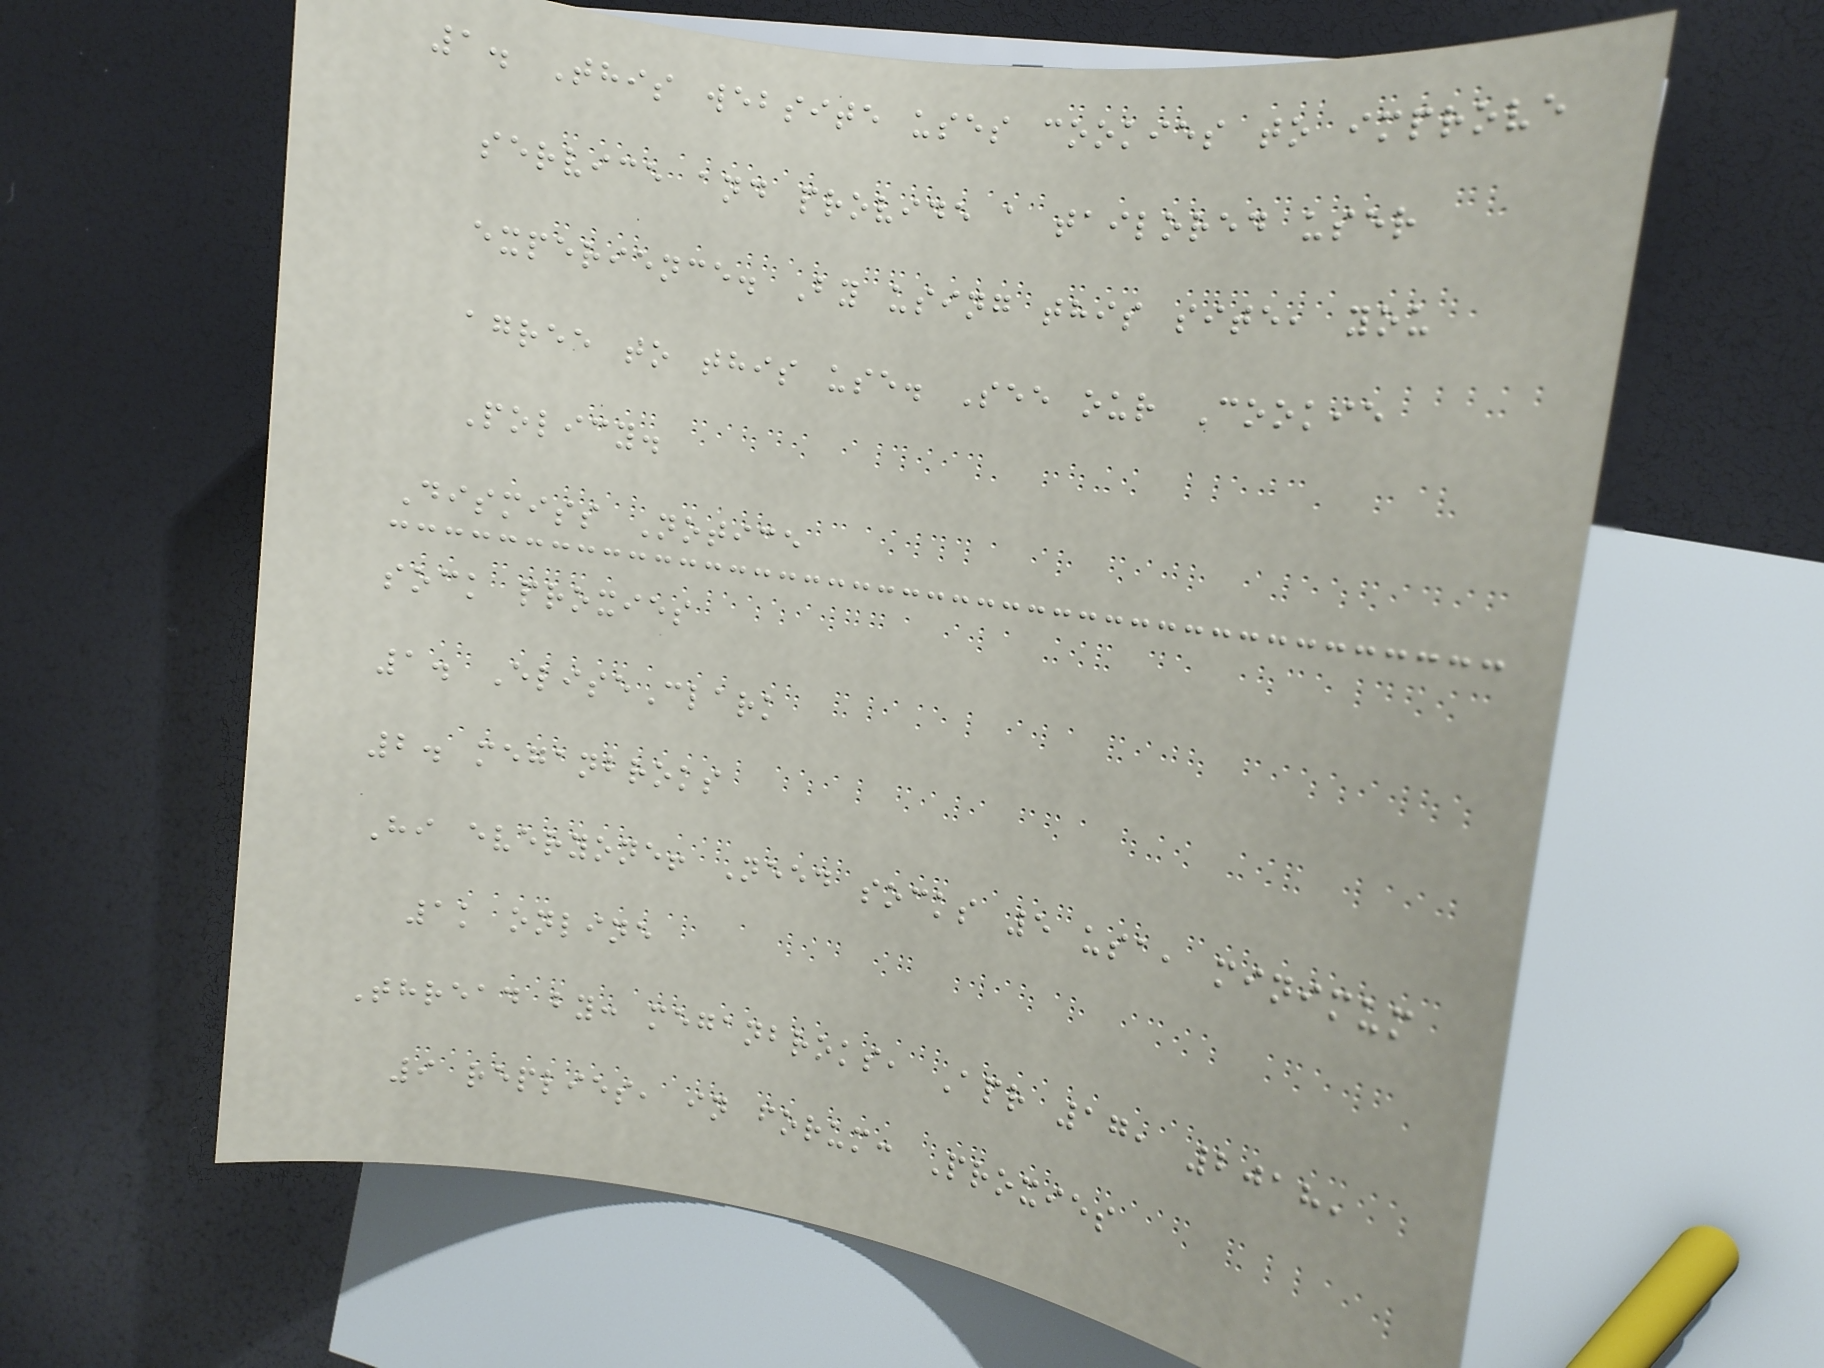1. This website uses cookies to improve
service and provide a tailored user
experience. By using this site, you
agree to this use. See our Cookie
Policy.
Dismiss Notice
sock proxies
1. EliseClark
2. meganbroks
Hi everyone! Need socks 5 usa, minimum
1k online
Thread by: meganbroks, Apr 17, 2018,
9 replies, in forum: Proxies
